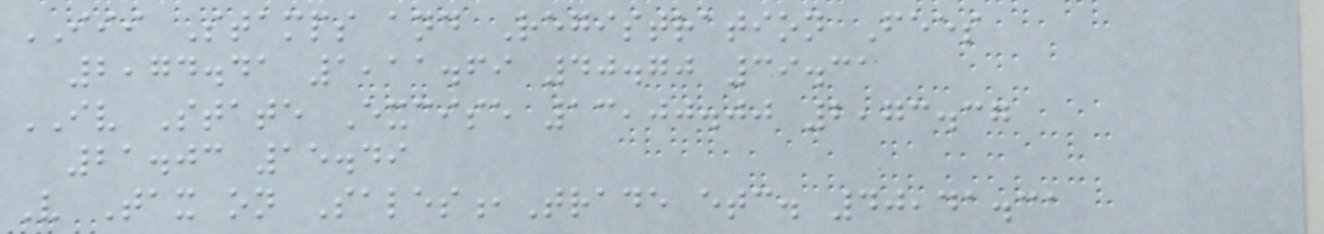III Stamps and Registration Fees
2,74.41 1,11.69 40.70 39.31
IV State Excise 13,00.00 2,73.37
21.03 15.49
V Tax on Sales,Trade etc. 40,41.31
